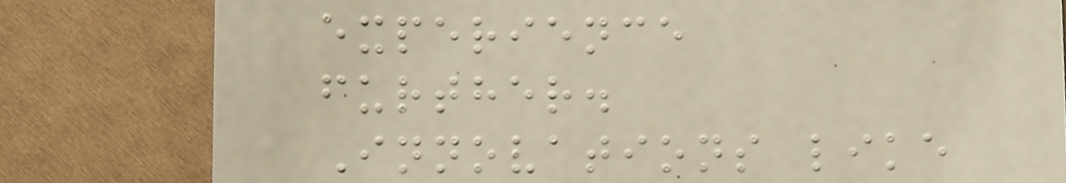experience
further.
Innovations like
